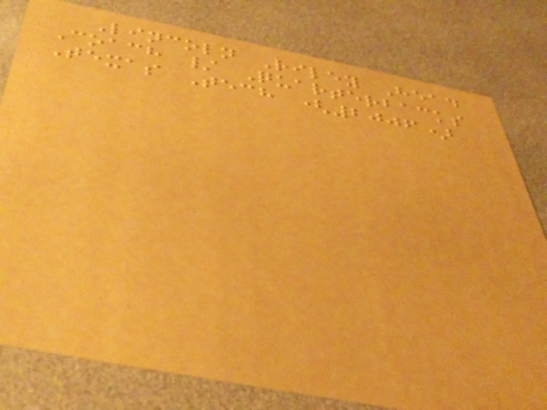Lincoln Riley Head
Coach / Quarterbacks
Texas Tech (2006)
